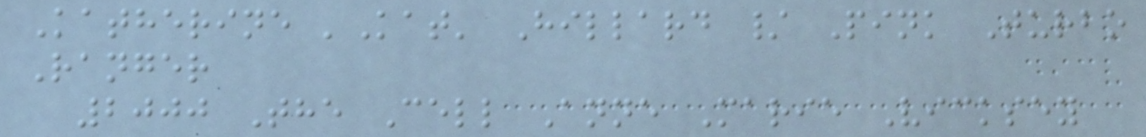Katherine 'Kat' Hillard / Pink Turbo
Ranger
2000 The Cell Anne Marie Vicksey
